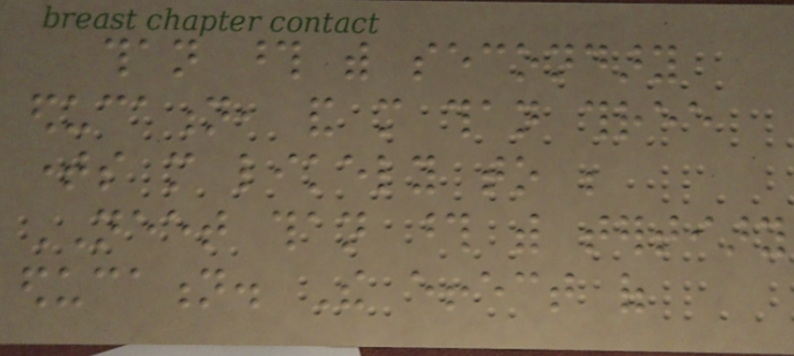than those with secondary
education, and more than three
times more likely to be
NEET than those with tertiary
education. The effect of
